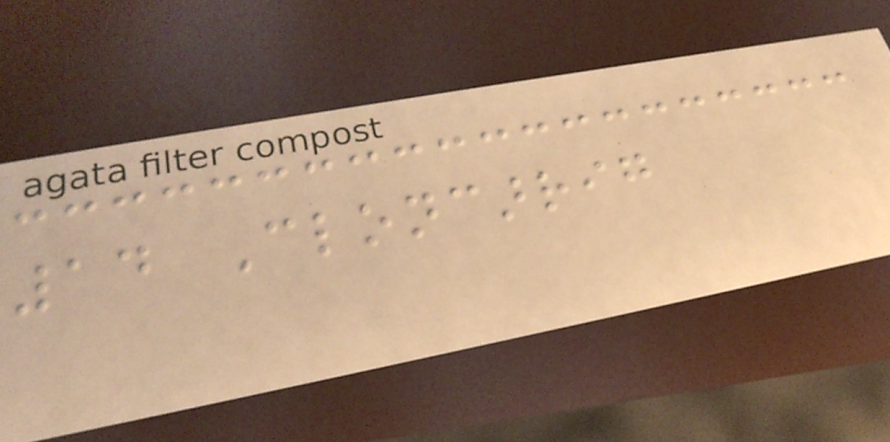14 Cloncarrig
